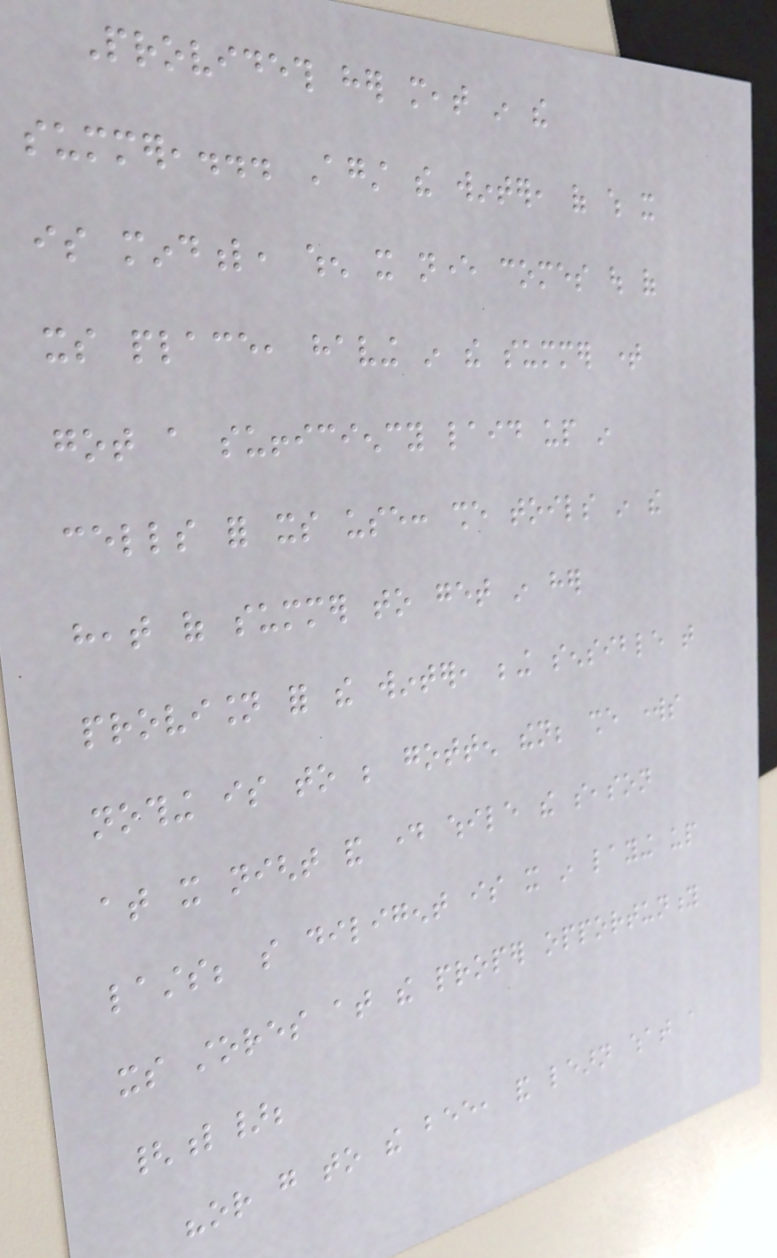Provideth her meat in the
summer,... Against the winter, of which it
is mindful, when it never comes out of
its place, having in the summer time
got a sufficiency laid up in
cells for its use: she toils in the
heat of summer to get in her
provision for the winter, being sensible that
nothing is to be gotten then; she works
at it night and day while the season
lasts; so diligent is it in laying up
its stores at the proper opportunity
{l};
"or go to the bee, and learn what a
